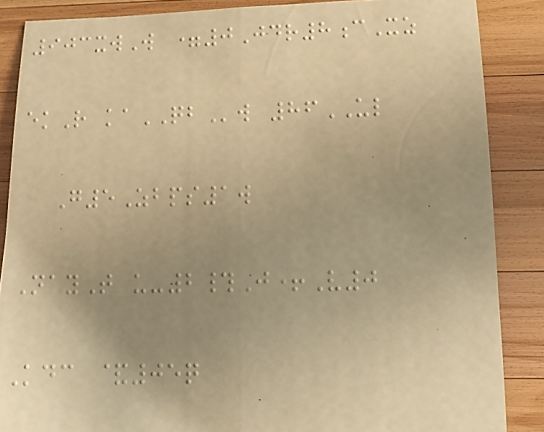903xwW =0Jdr8cXz
ekR kaQBw 86UL
G5Zbps1w
NayT u-2#J+V0
Kdc &05q
